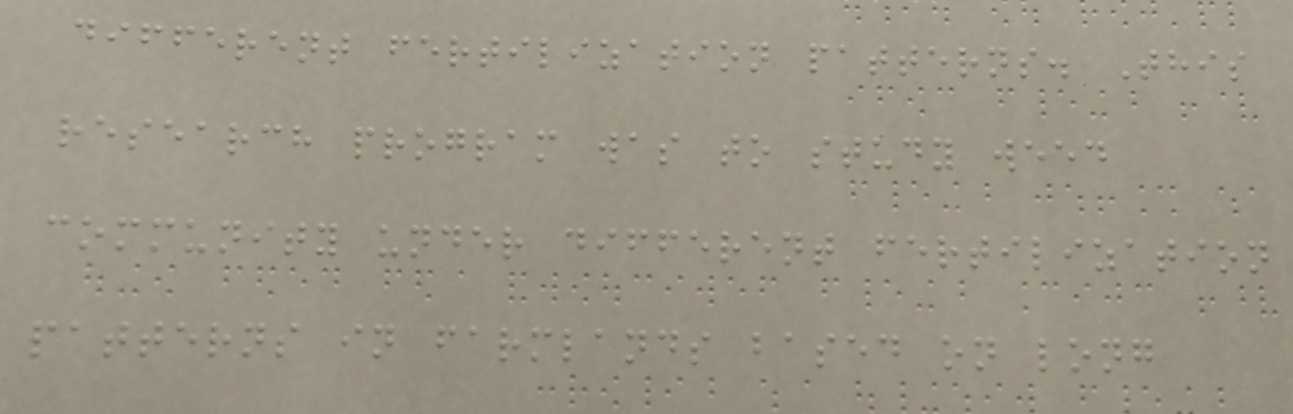different fertilization patterns. This
research program was to study weed
community under different fertilization
patterns in farmlands based on long
